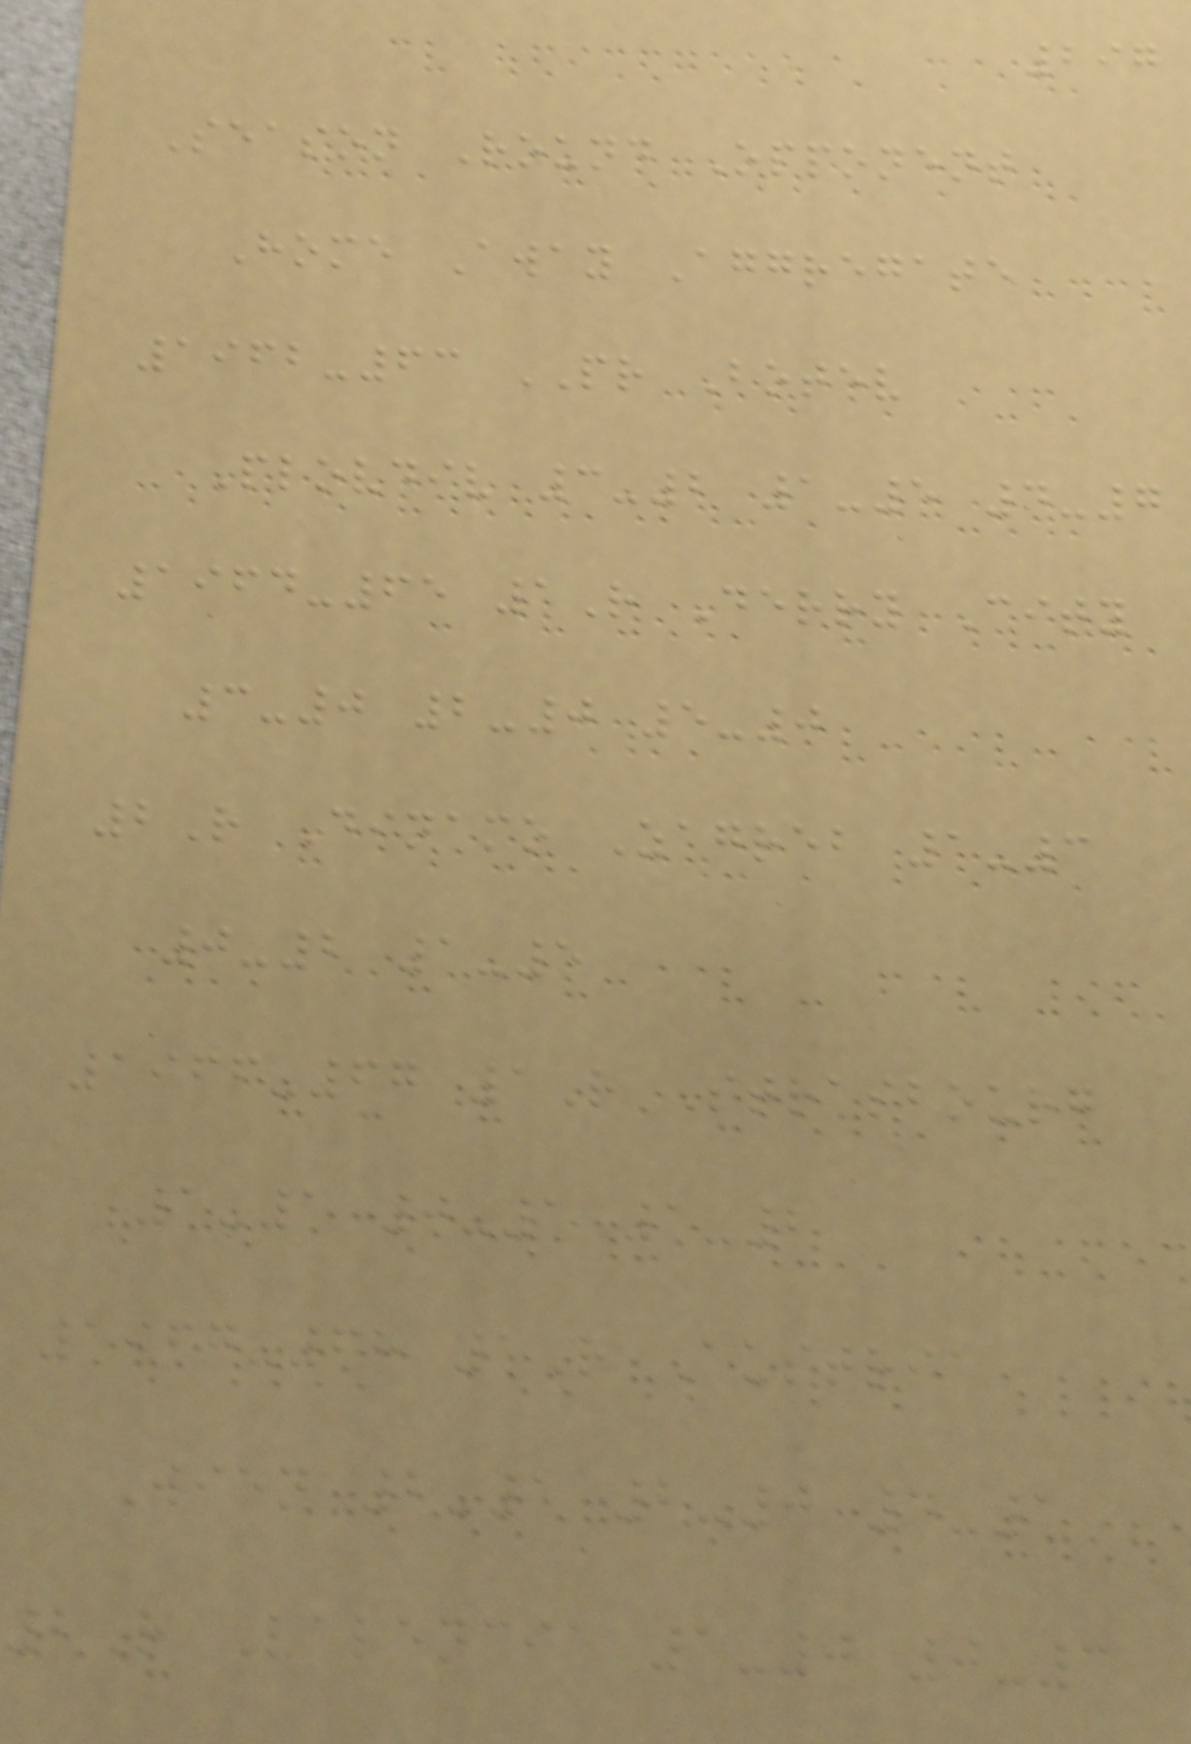297
Season Round Opponent
Home Away Aggregate
1962-63 PR Botev
Plovdiv 3-2 1-5 4-7
1964-65 1R Derry City
3-0 2-0 5-0
2R Dinamo Zagreb 1-3
0-2 1-5
1966-67 1R Strasbourg
1-1 0-1 1-2
1967-68 1R Austria
Wien 2-1 2-0 4-1
2R Valencia 1-0 0-3
